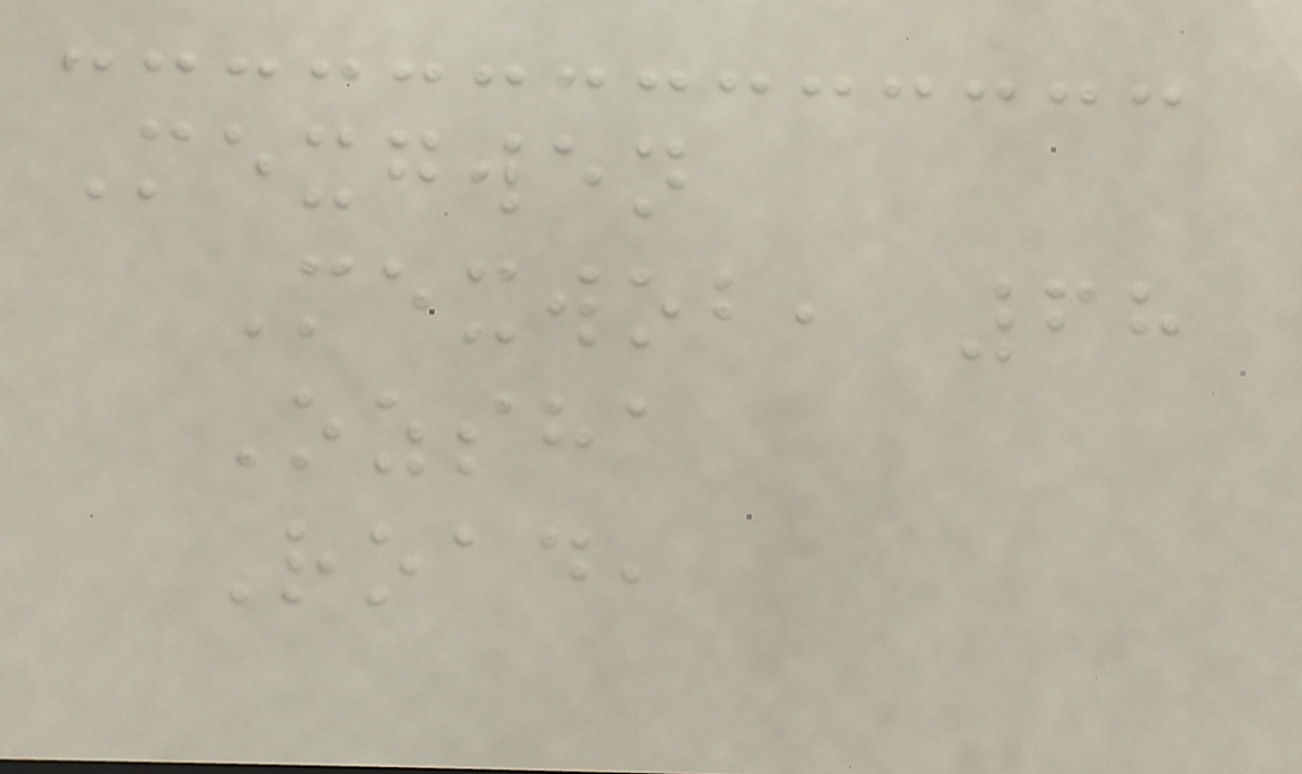Mexgwen
Mexwob, 68
Ozsha
Road,
